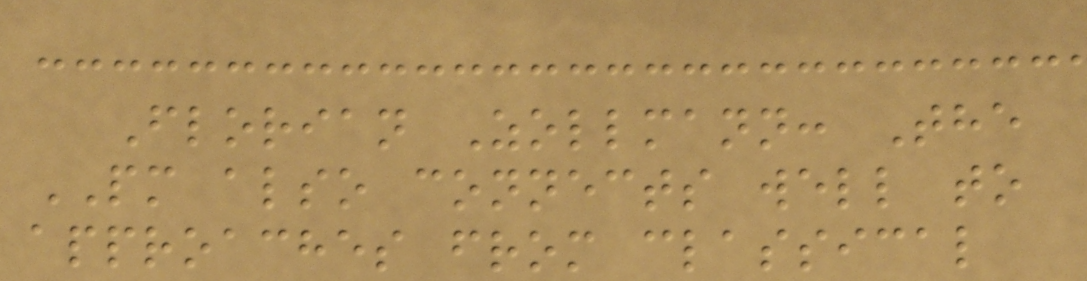Florian Zollmann: The
PM also connects well to
approaches from classical
